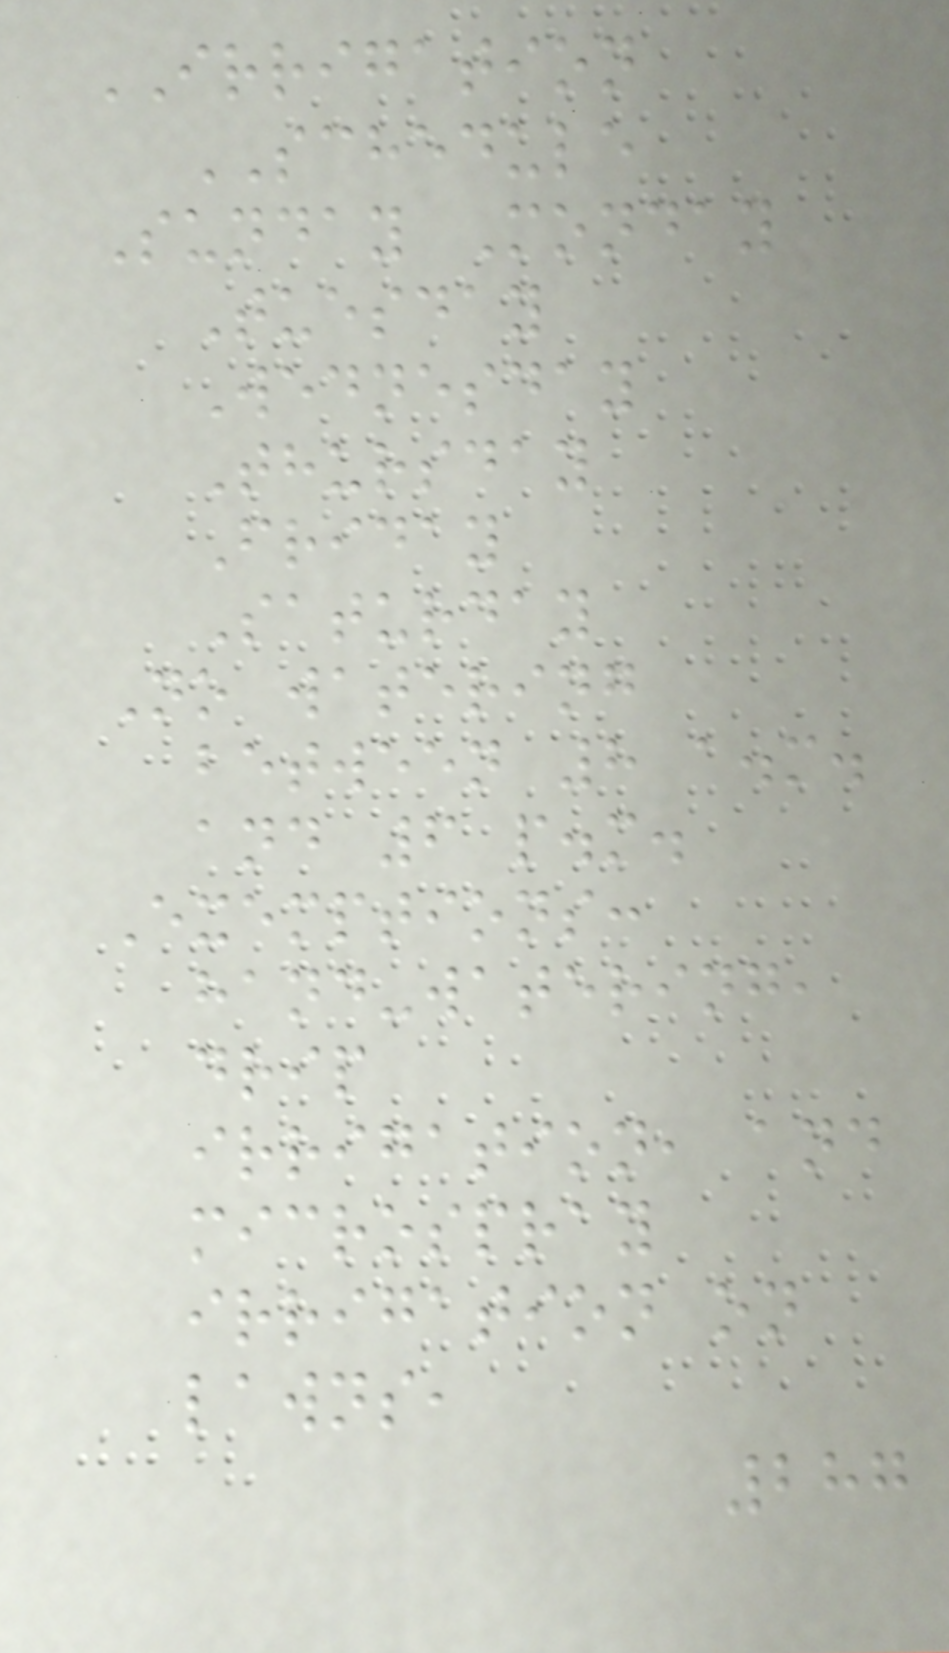IRRIGATION
SCHEDULE
Sunday Monday
Tuesday
Wednesday
Thursday
Friday
Saturday
No watering
between 8 a.m.
and 6 p.m.
Exemptions:
hand-watering,
drip
irrigation, and
microspray
irrigation on
lawns,
287
